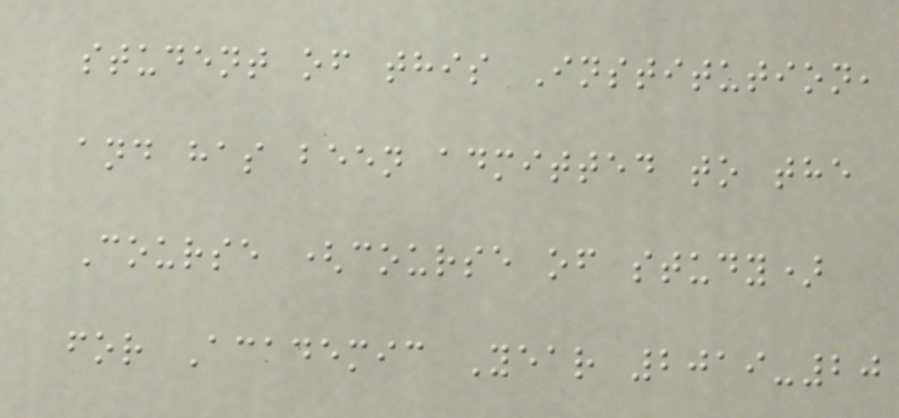student of this Institution,
and has been admitted to the
Course (course of study)
for Academic Year 2019-20
